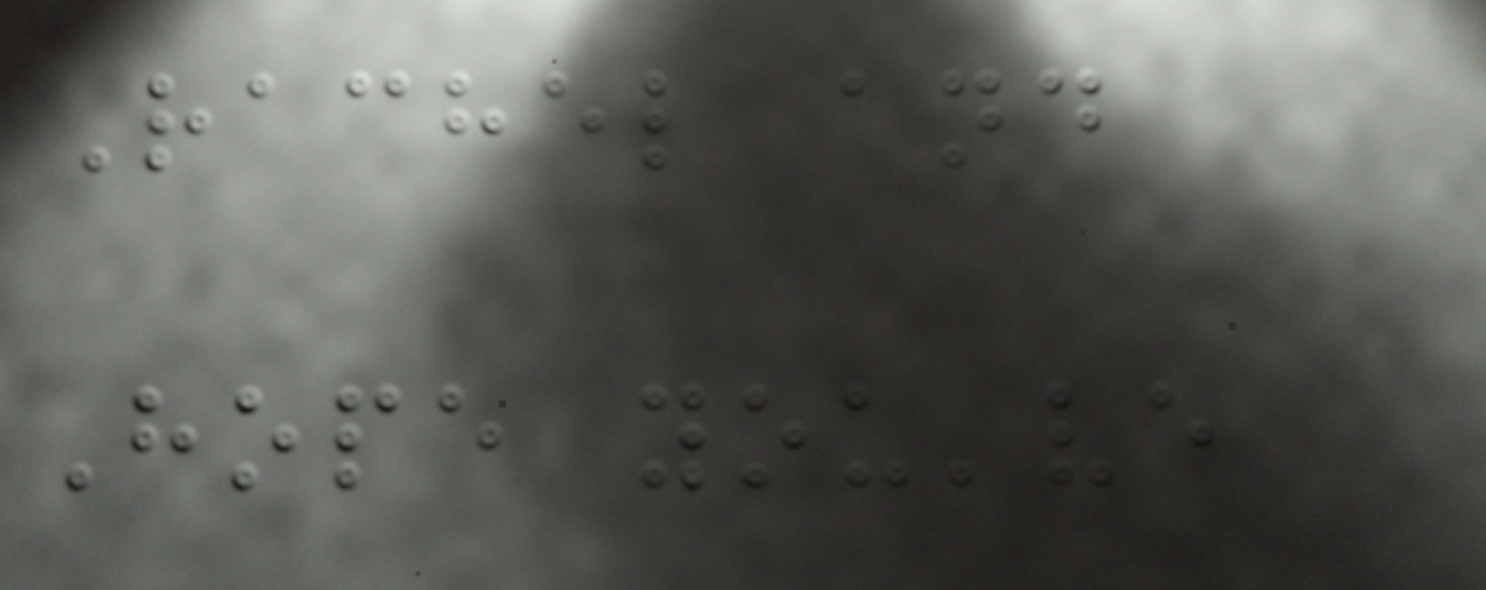Rachel and
Hope you've
